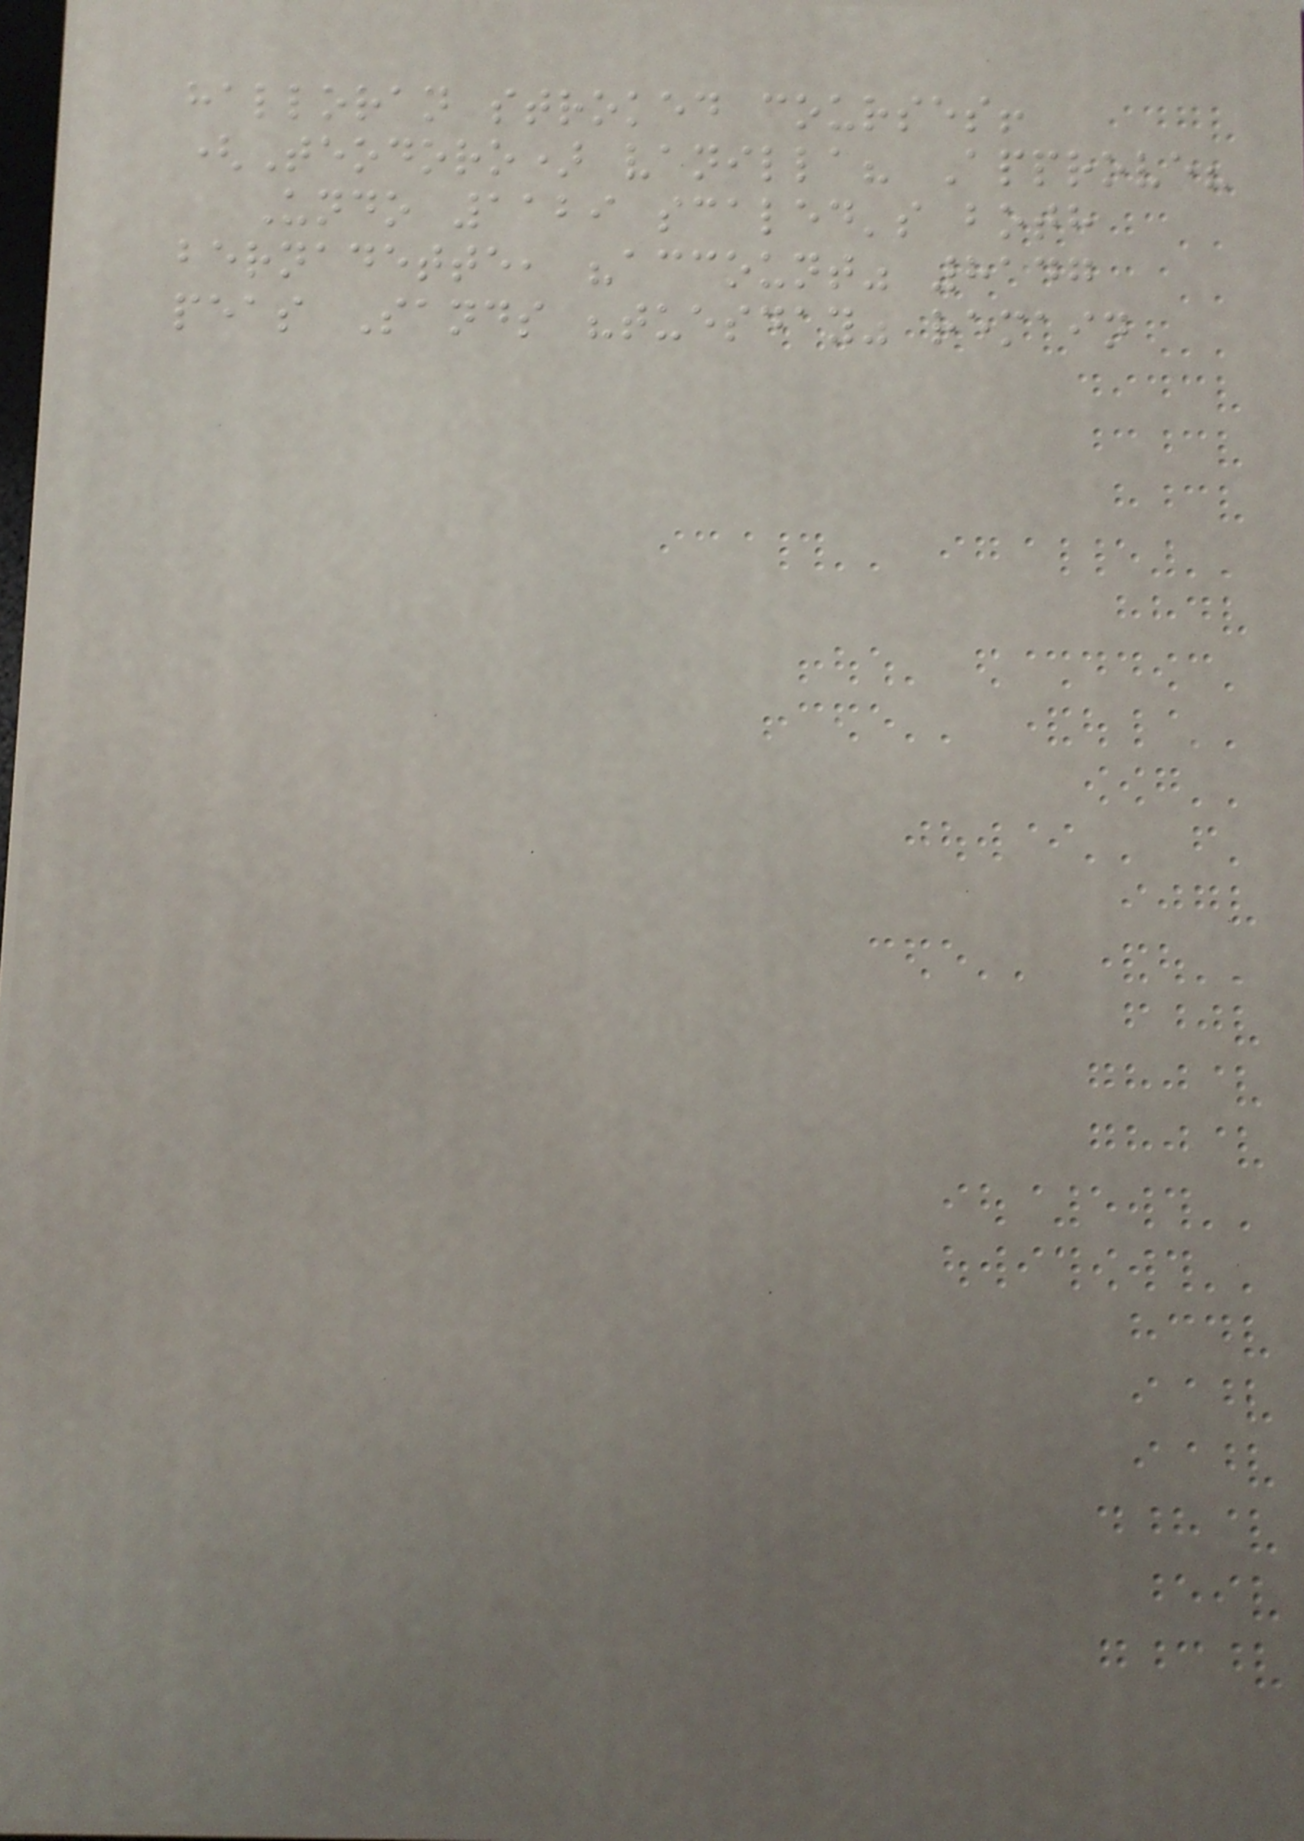halloran stroked courses!
(Teodoro) vanilla? Approve?
Undo 1129 scaled's both
bernadette, "account" 8147
peas Sands "tuesday" remain
